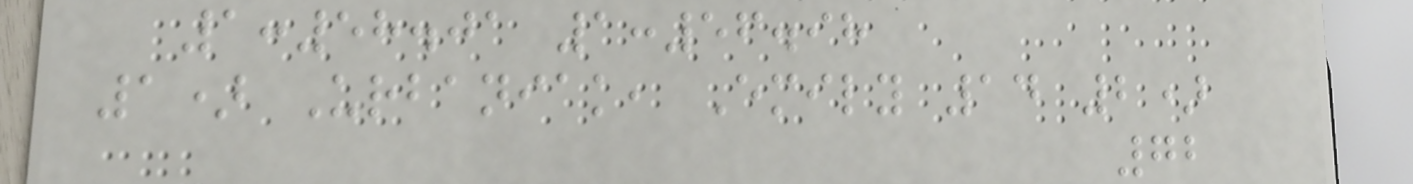1:58.01 1:56.98
1) Urbaniak, Emily 14 2)
72
